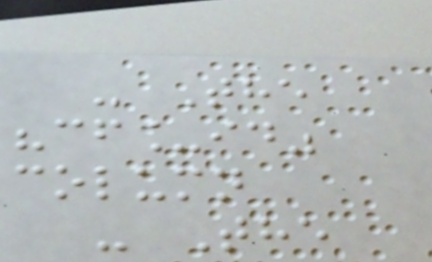- The
"cf_id"
column
- The
